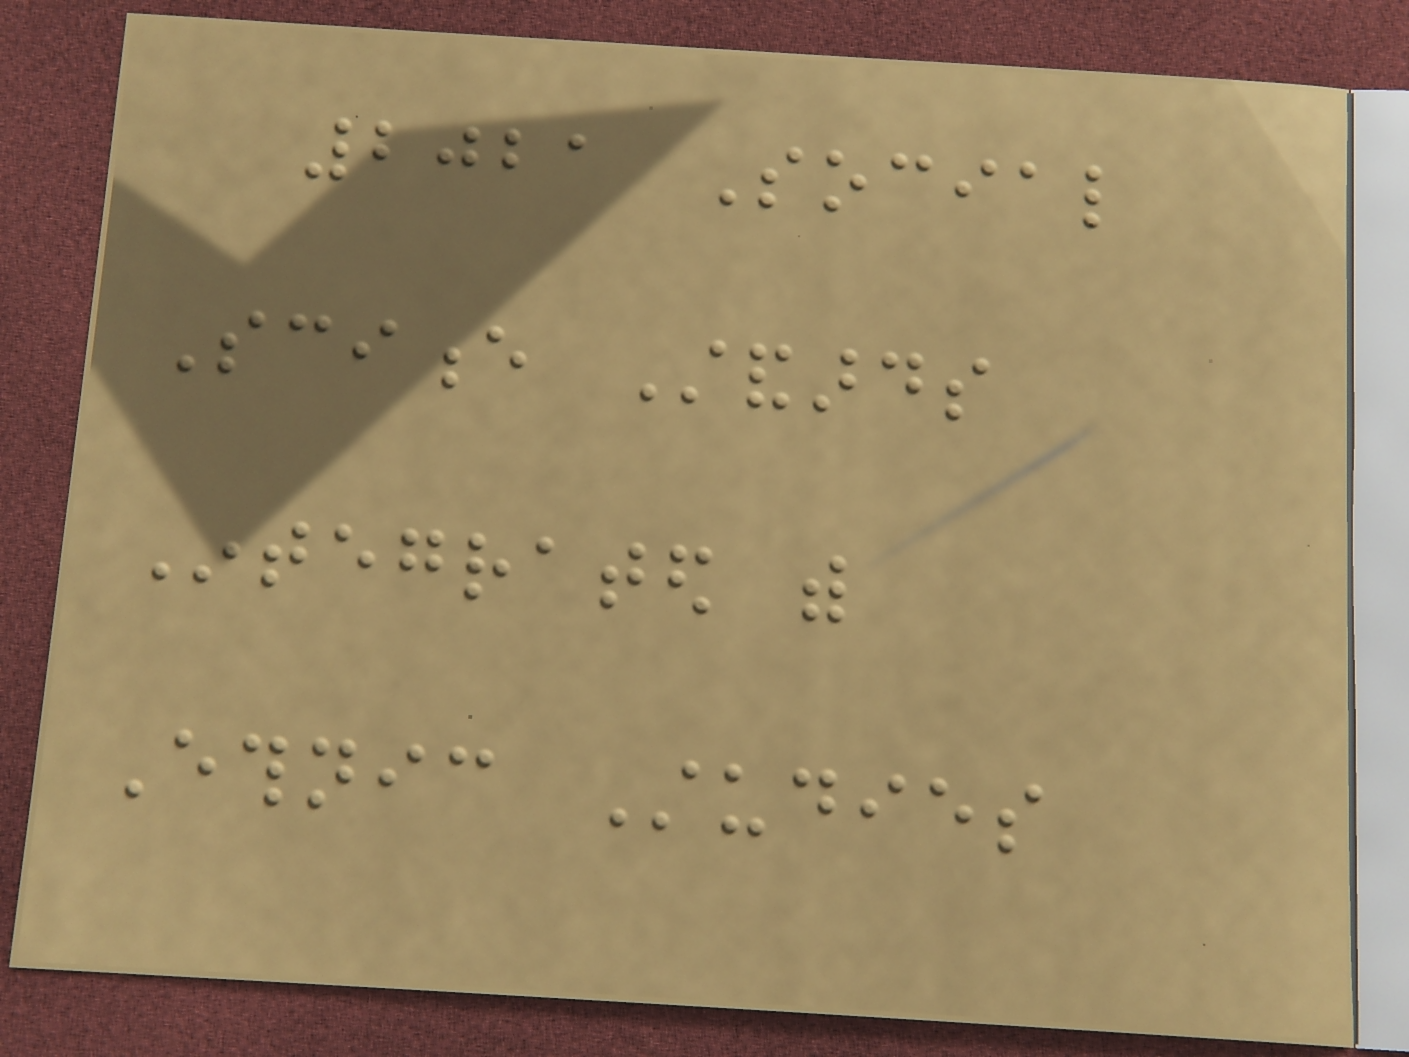2021 Social
Science Standards
Integrated with
Ethnic Studies
